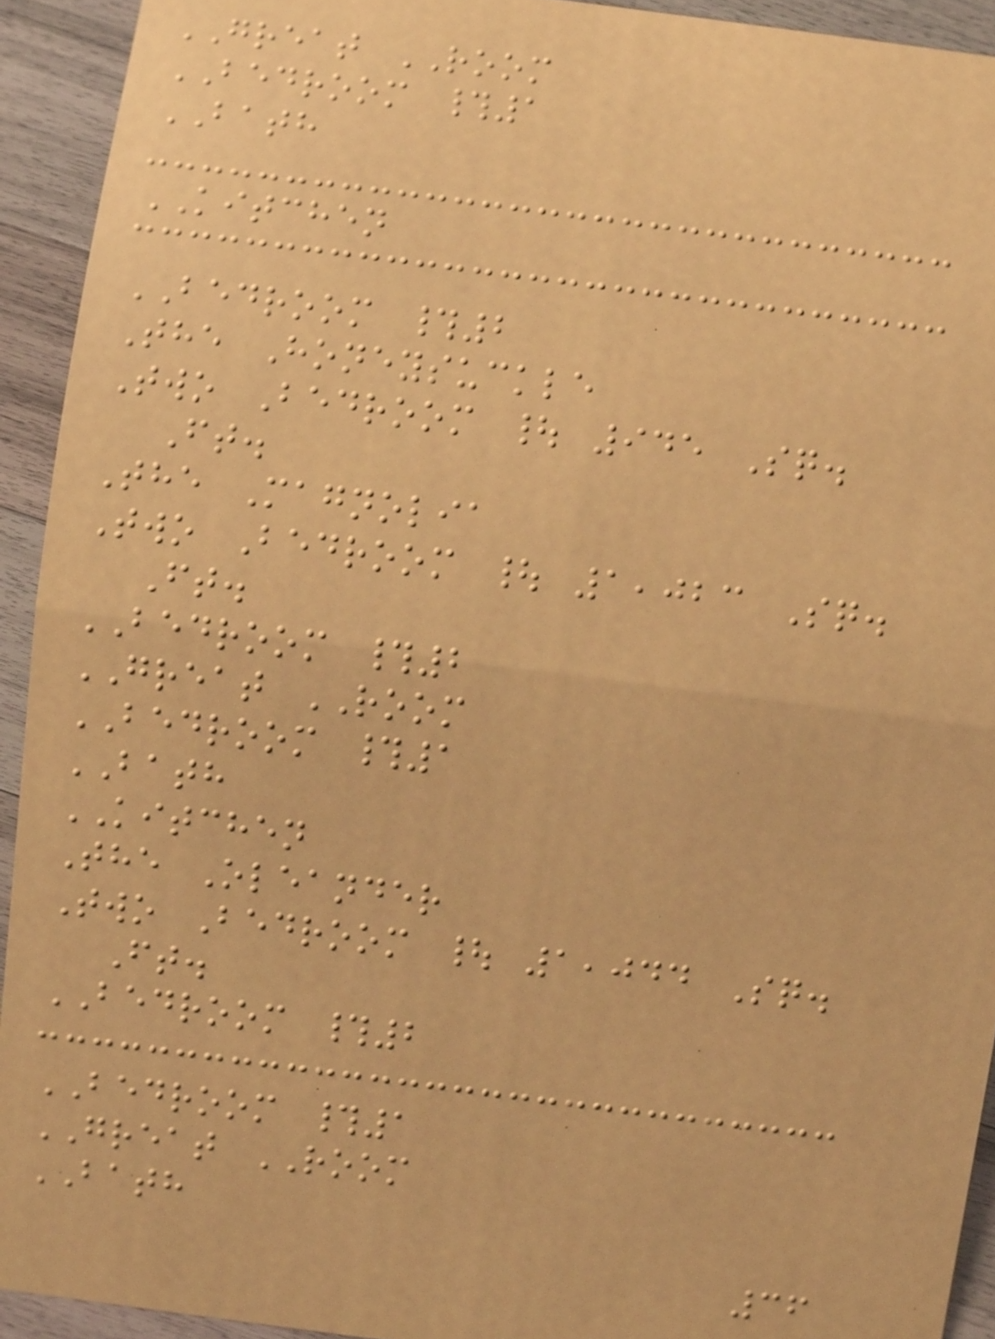GREAT ROOM
BEDROOM #1
BATH
KITCHEN
BEDROOM #2
The Honeysuckle
Two Bedroom | 945 Sq.
Ft.
The Magnolia
Two Bedroom | 1,023 Sq.
Ft.
BEDROOM #2
GREAT ROOM
BEDROOM #1
BATH
KITCHEN
The Oleander
Two Bedroom | 1,044 Sq.
Ft.
BEDROOM #2
BEDROOM #1
GREAT ROOM
BATH
36
